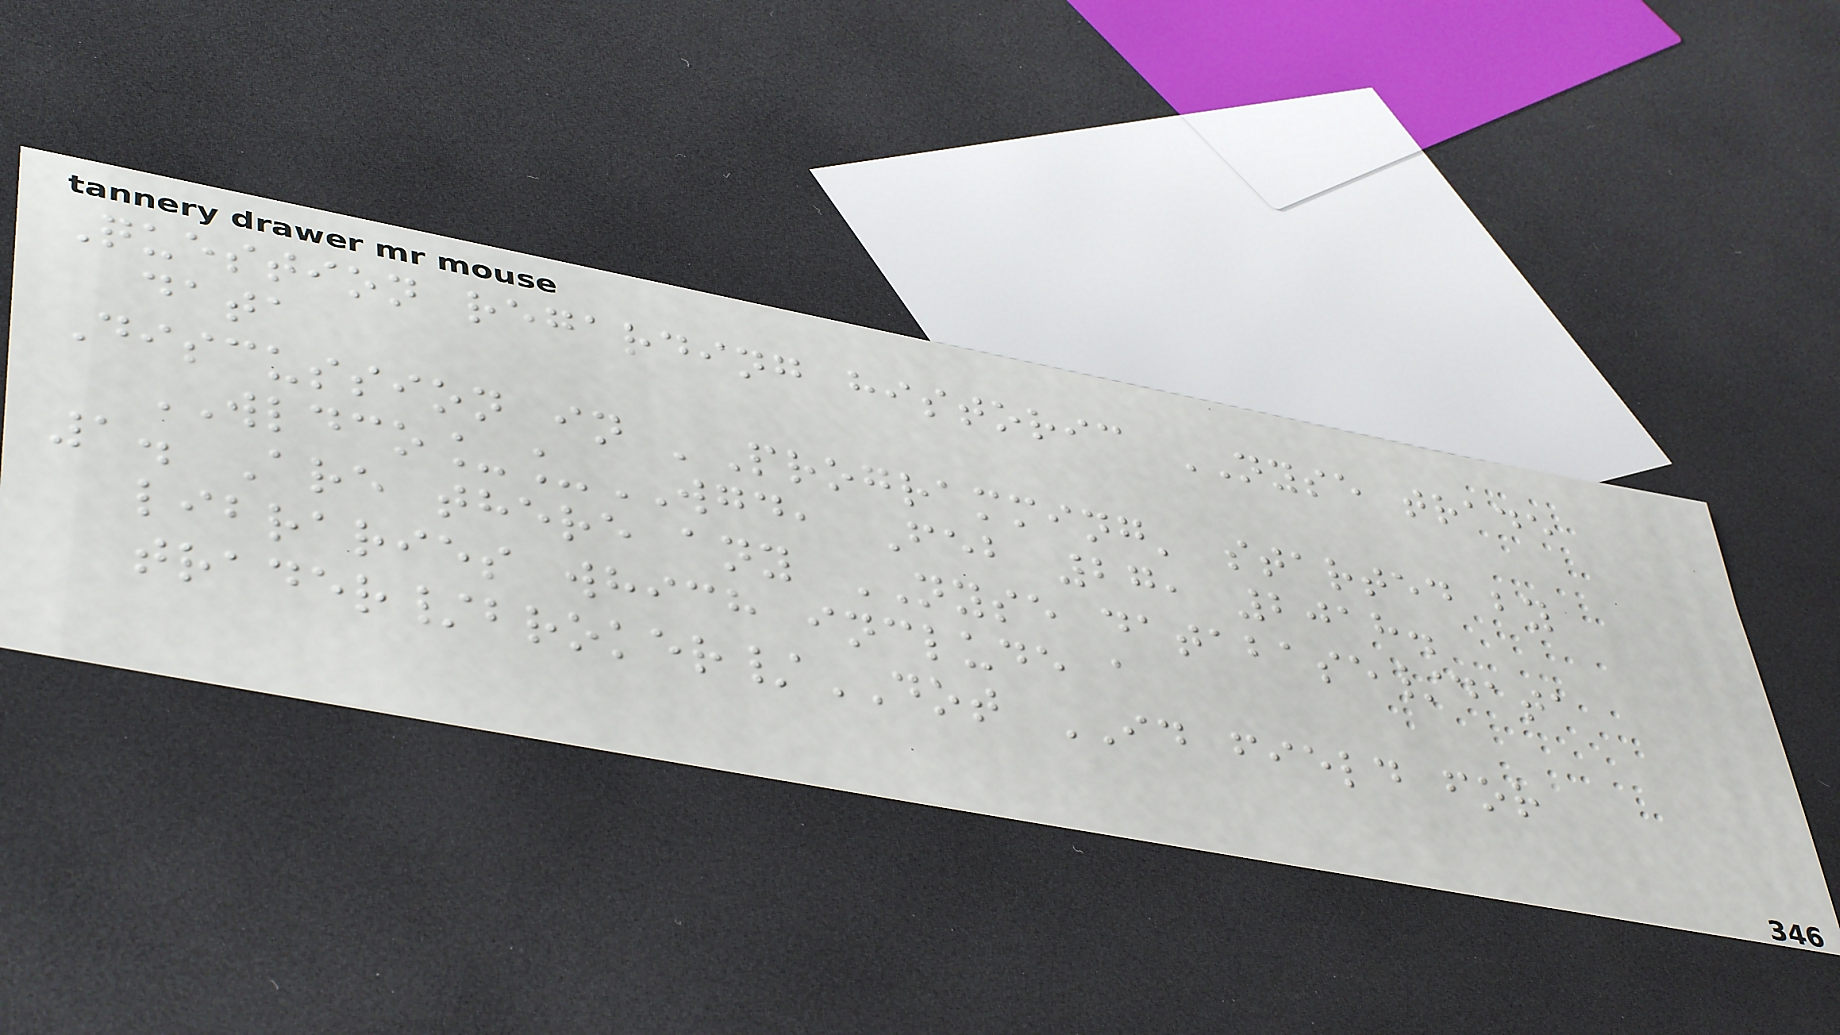Question regarding historic NYSE trade
data
Discussion in 'Programming' started by
WLDCO__WGD, Feb 27, 2018.
1. Are there any NYSE database/data
libraries which include a
trader/broker/DOT ID field for
